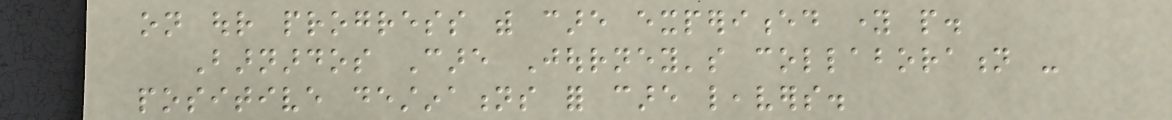on our progress with care experienced young people.
Barnardos Care Journey's collaboration -
positive destinations for care leavers.
